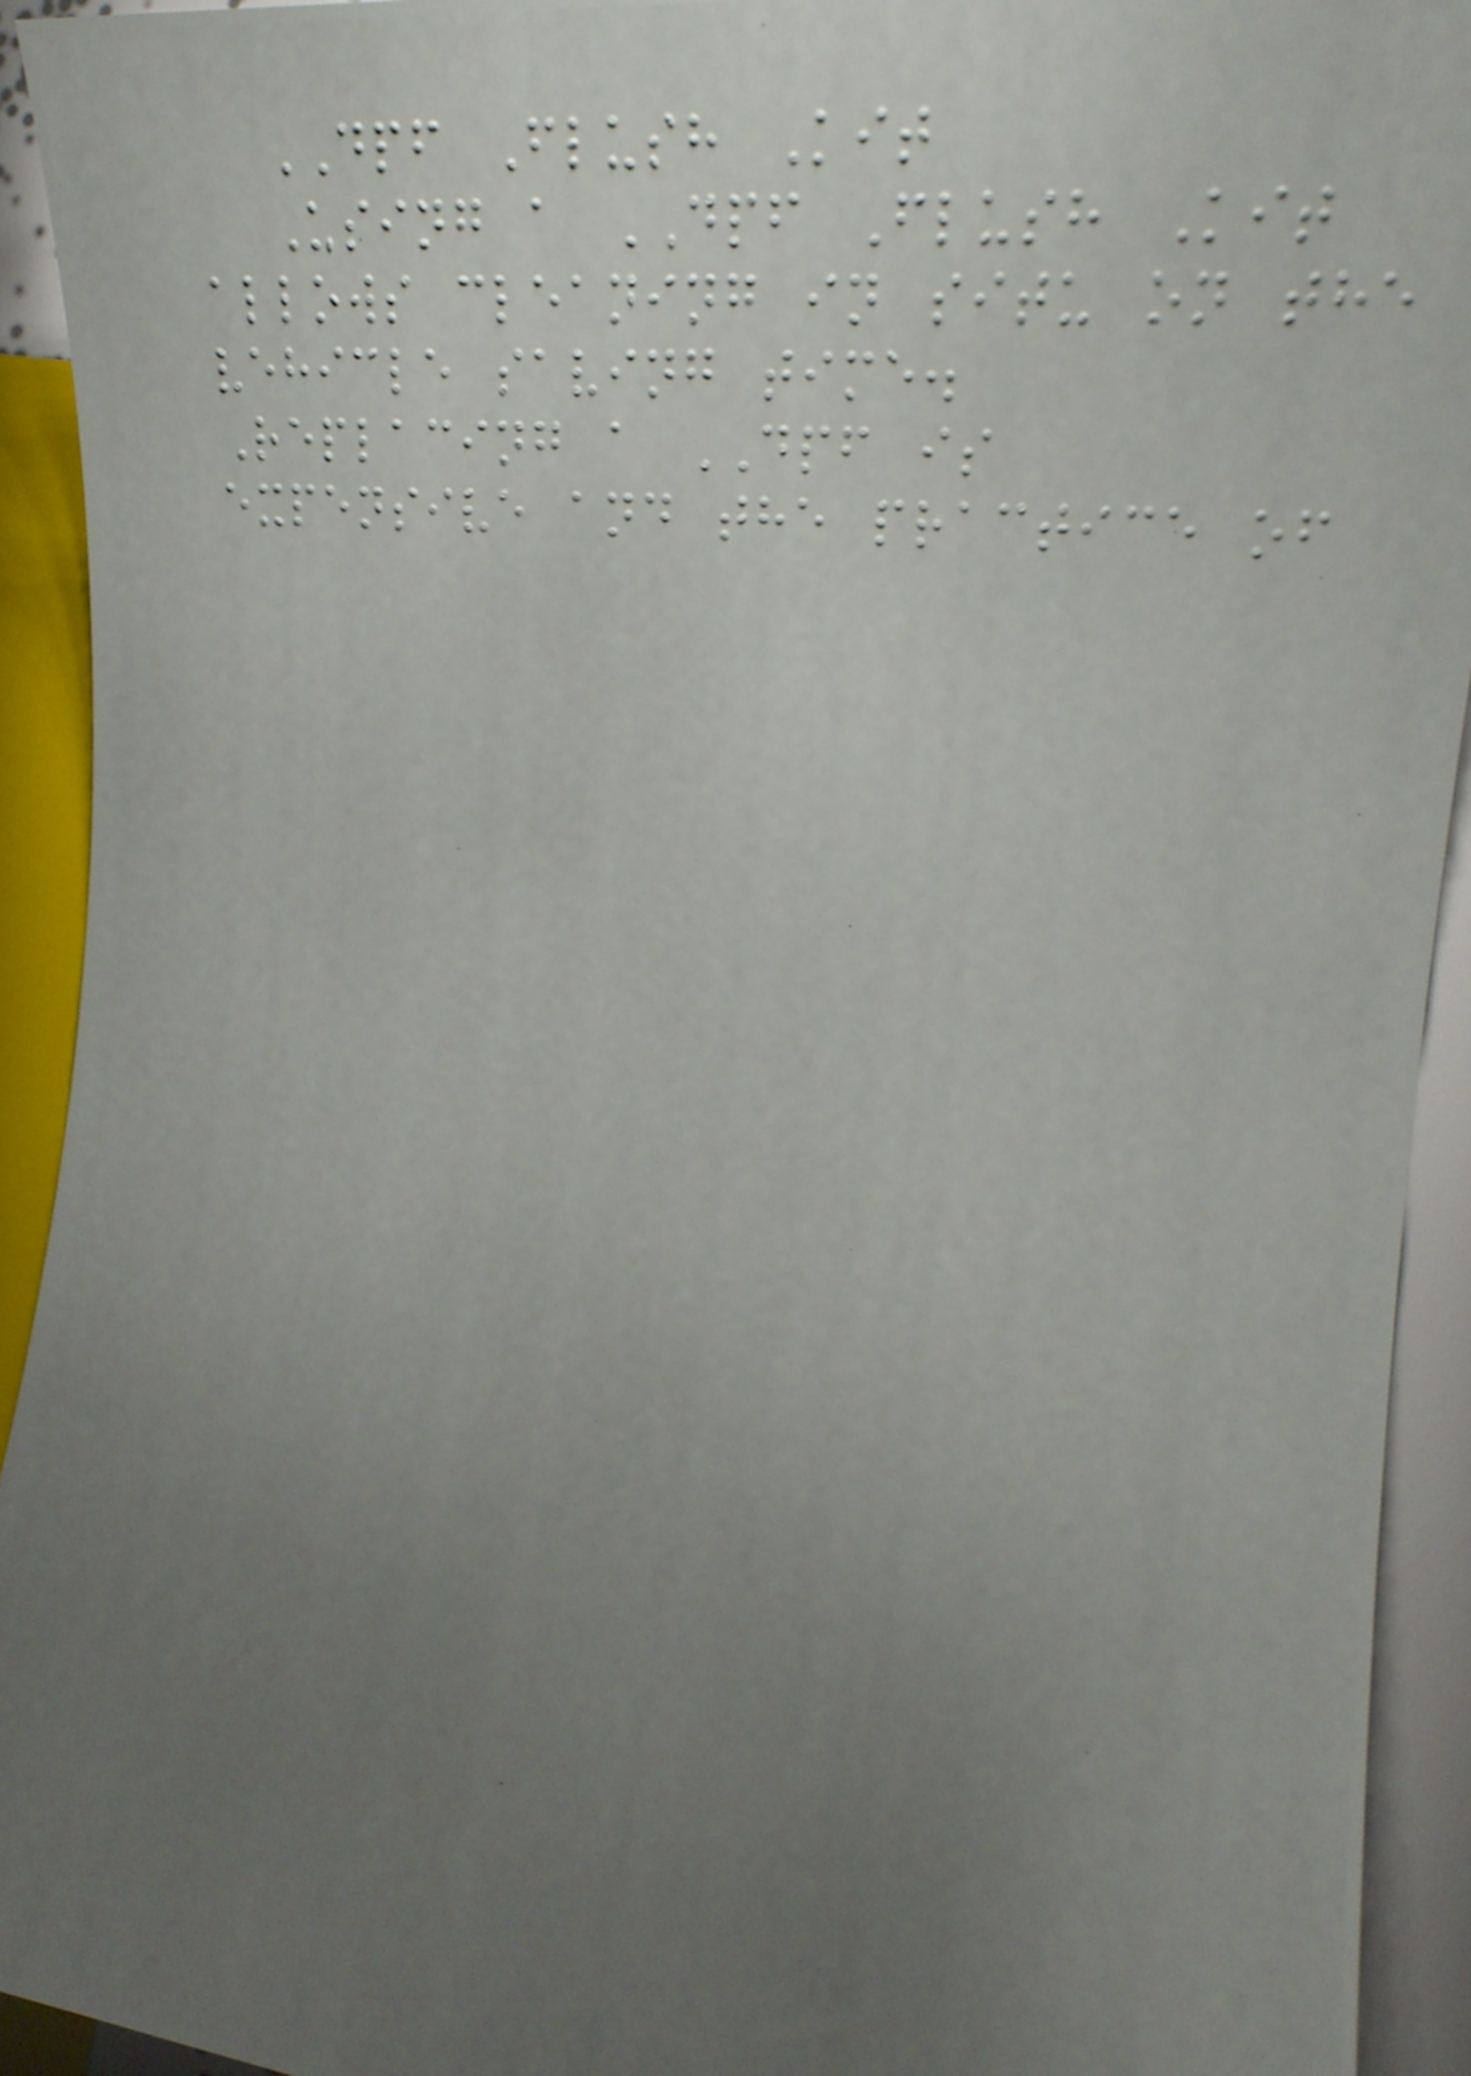DPF Flush Kit
Using a DPF Flush Kit
allows cleaning in situ on the
vehicle saving time.
Replacing a DPF is
expensive and the practice of
